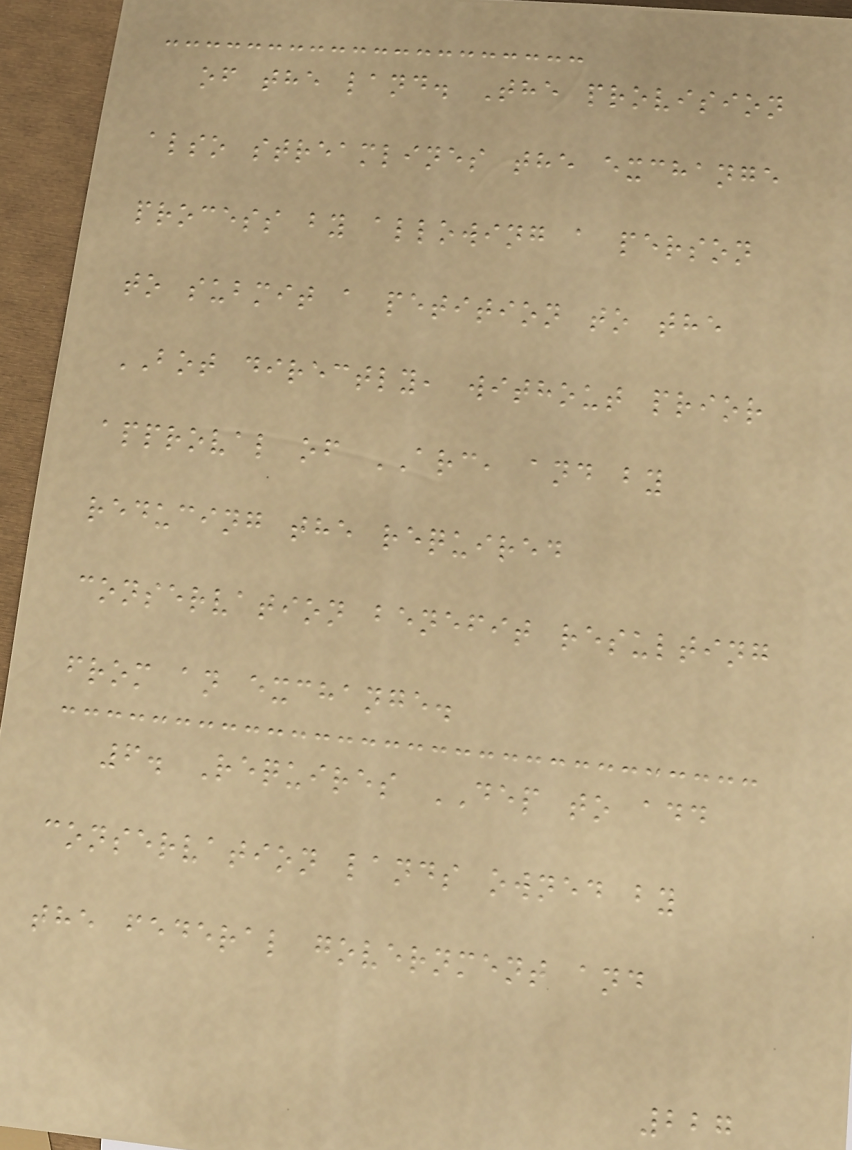of the land. The provision
also streamlines the exchange
process by allowing a person
to submit a petition to the
BOT directly, without prior
approval of ARC, and by
reducing the required
conservation benefit resulting
from an exchange.
6. Requires DEP to add
conservation lands owned by
the federal government and
227
